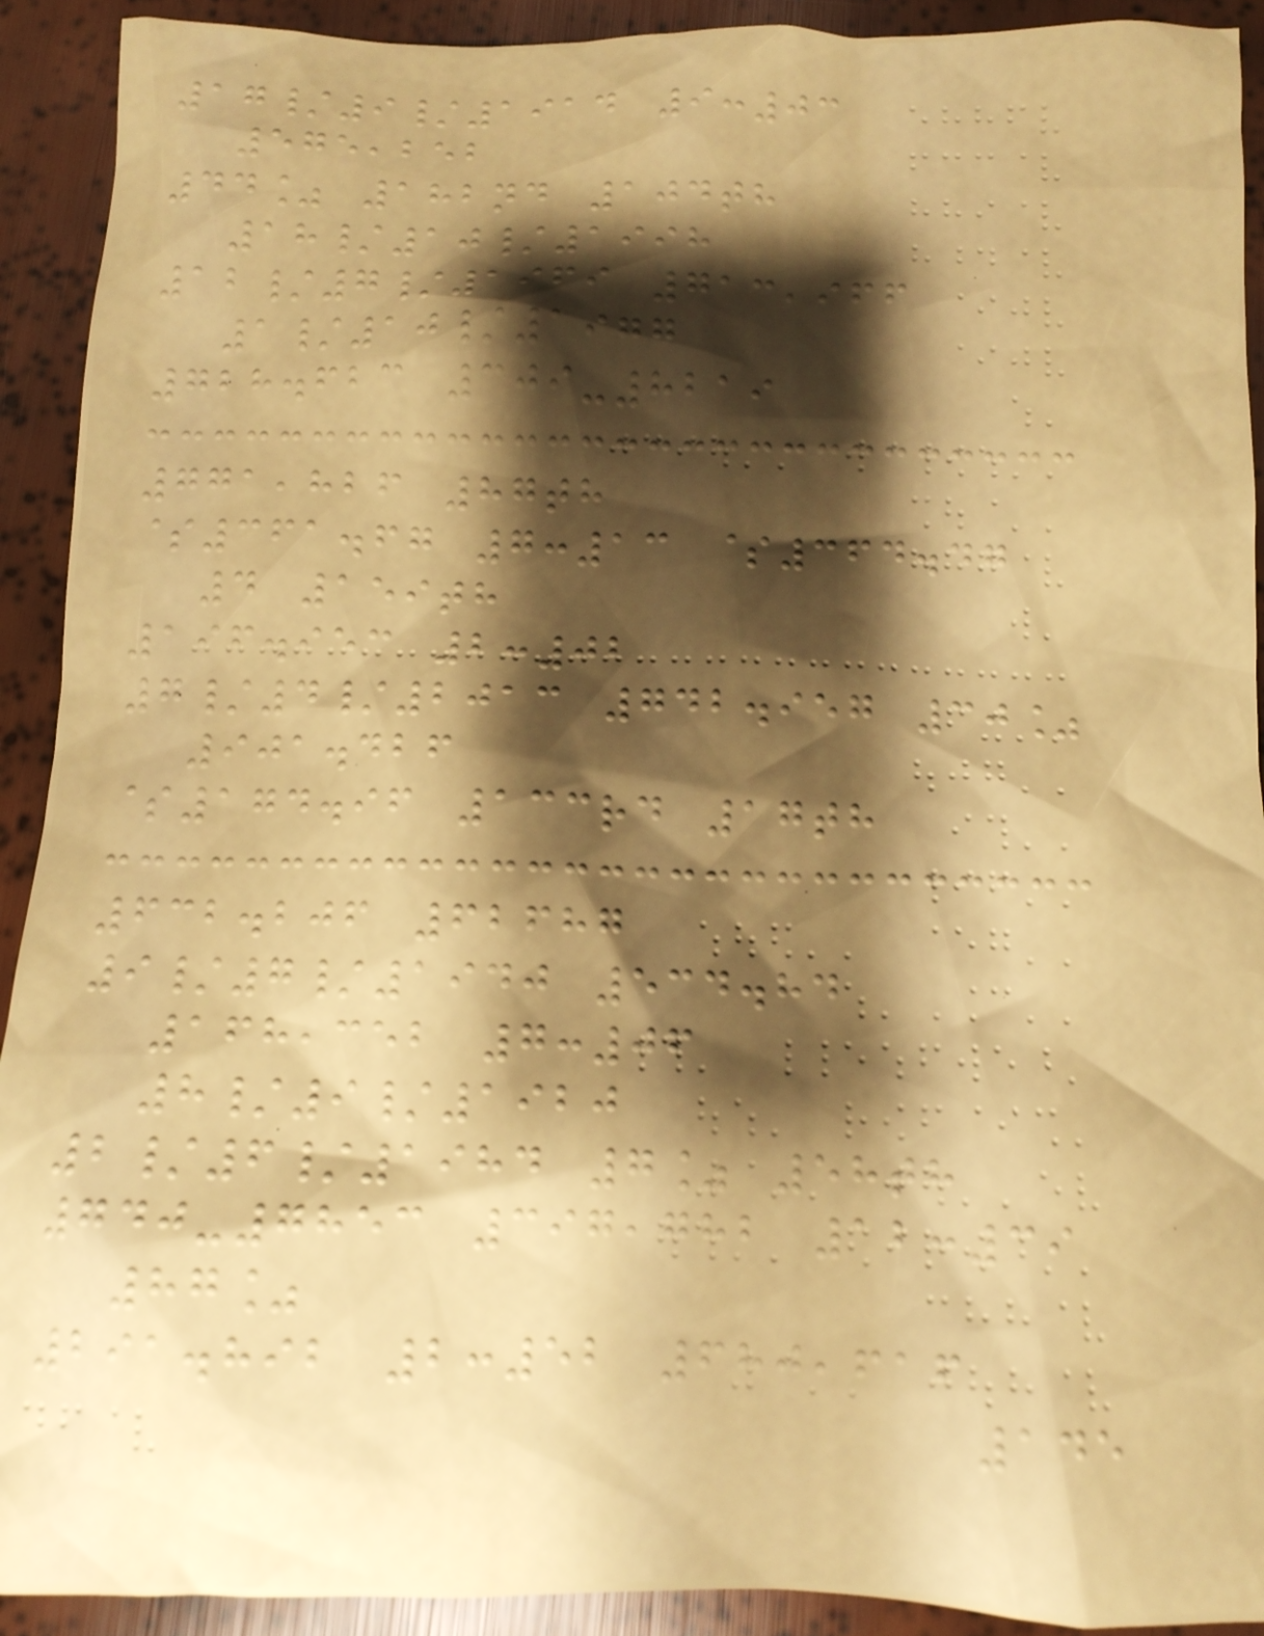17/9/1914 9:03
575,252
44% 182nd 104th
18/10/1998
12/7/1969 713,966
1/10/1977
728.623 309-8219
771,826 87th
$361.67 7:13 $364.47
4 159th
196.953 2:02
7/4/2013 742.957 30%
901.426
$174.96 133rd 17th
632.206 62687
9/7/1940 534.84
168,352 7:06
8/9/1920
2/6/1984 7% 58th
740-7853 397,782 12:39
87%
291.892 2:52 680,616
145
